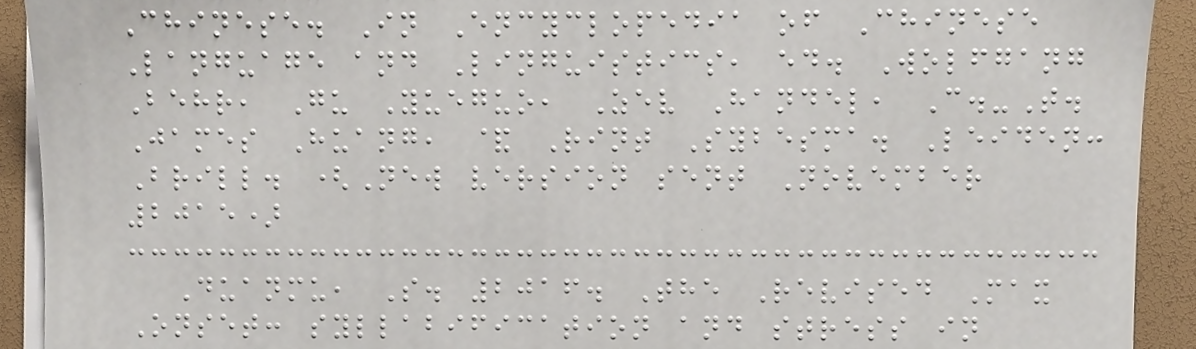Chinese. In Encyclopedia of Chinese
Language and Linguistics, ed. Wolfgang
Behr, Gu Yueguo, Zev Handel, C.-T.
James Huang, & Rint Sybesma. Leiden:
Brill. (New version sent November
2015)
Duanmu, S. 2016. The Revised Max
Onset: syllabification and stress in
